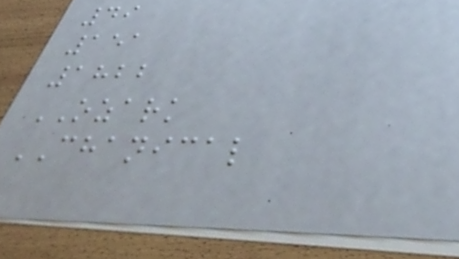49
151
1822
OZARK
CHANICAL
